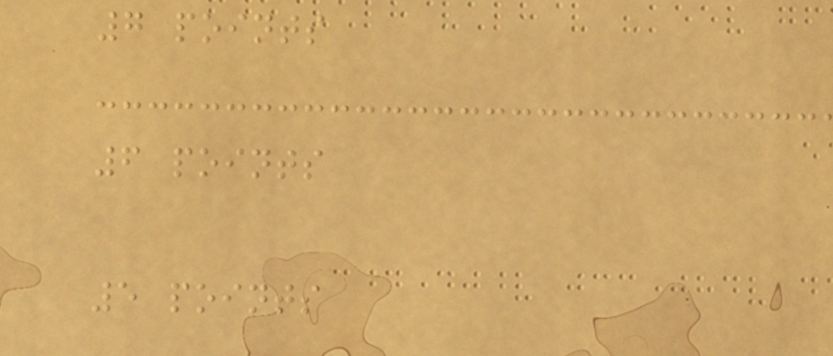7 points
6 points
5 points
